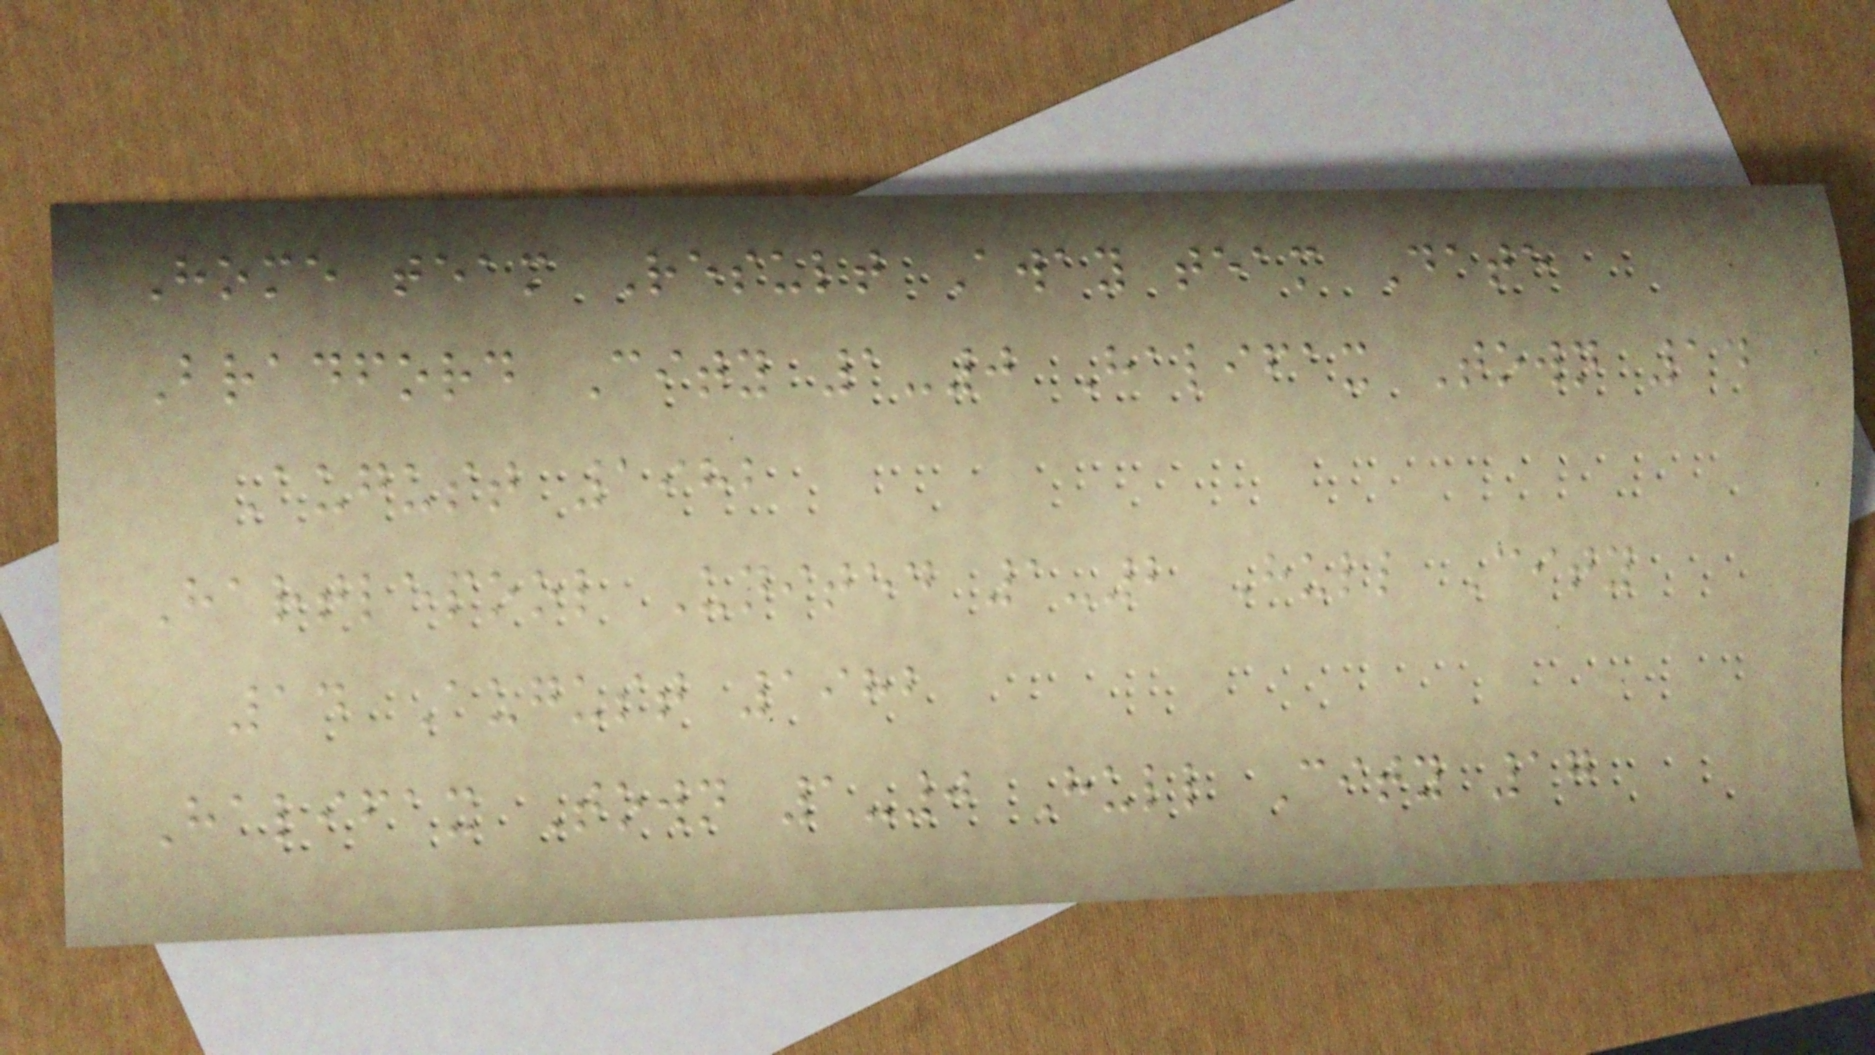Home team Result Away team Date
Bradford City 1-0 Halifax Town 14
August 1982
Hartlepool United 1-2 Hull City
14 August 1982
Halifax Town 1-0 Hull City 17
